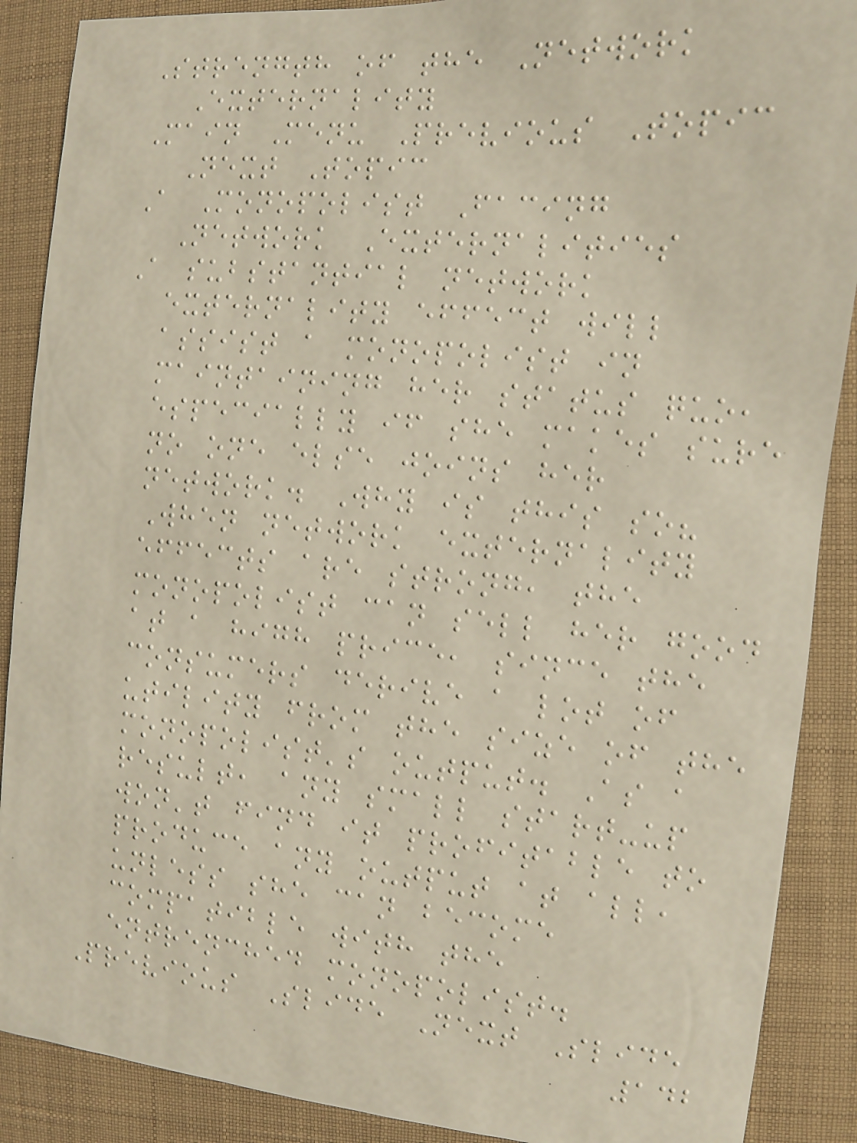Strength of the Network
Externality
Main Menu Previous Topic
Next Topic
A Monopolist Facing
Network Externalities
A substantial network
externality effect will
assist a monopolist in
maintaining her status quo,
especially if she makes sure
no one else joins her
network. Why is this so?
When network externality
effects are strong, the
monopolist can sell her good
at a high price, since the
consumers derive a lot of
utility from the size of the
monopolist's output. As a
result, any small start-up
won't find it profitable to
produce any output at all,
unless she can become
compatible with the
entrenched monopolist.
Previous Slide Next Slide
142
